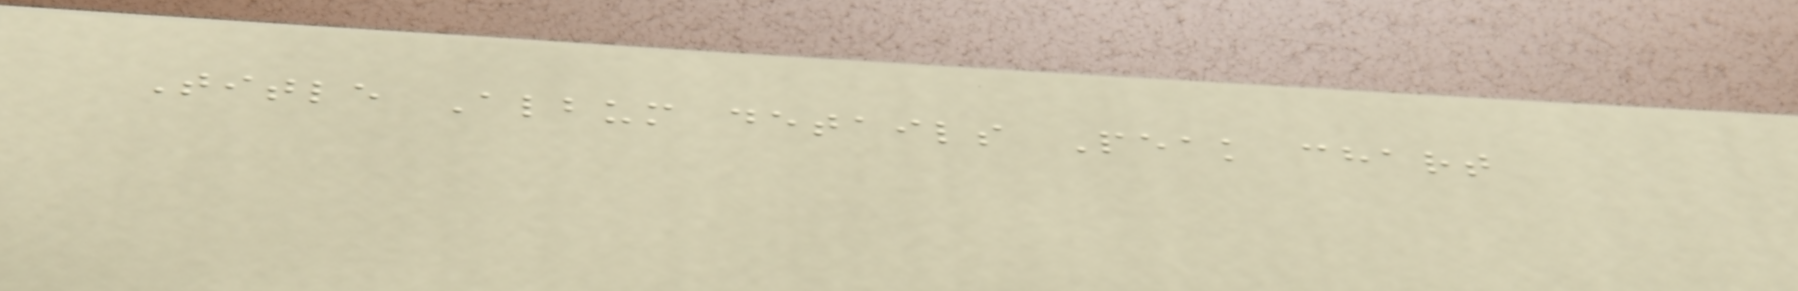Title Album details Peak chart
